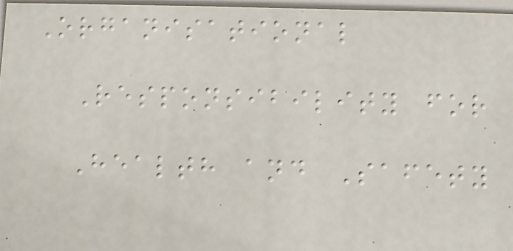Organisational
Responsibility for
Health and Safety
